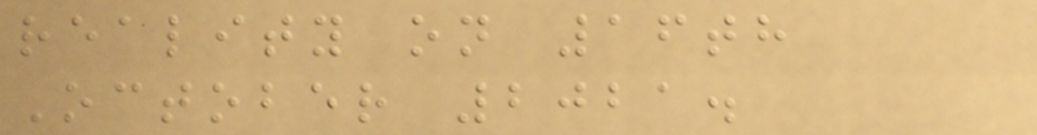reality on 16th
October 2021.
